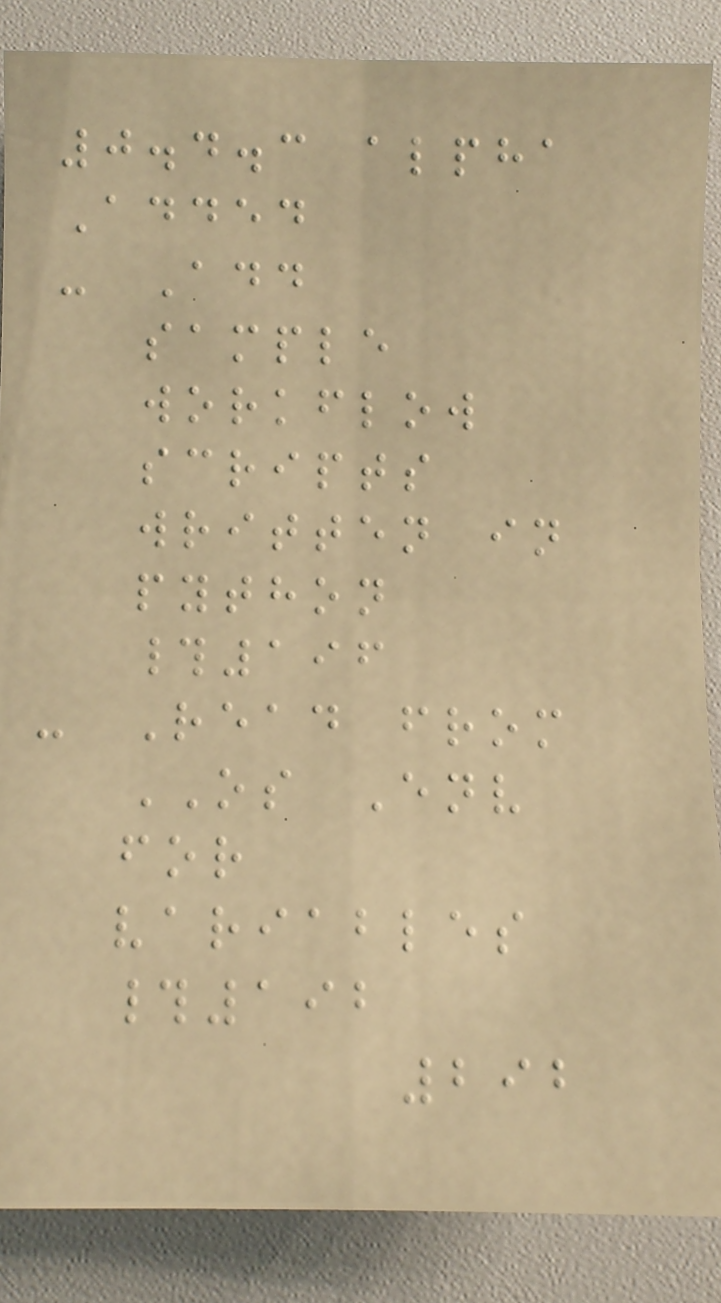0.4.3 alpha
Added
- Add
sample
workflow
scripts
written in
python
#196
- Read from
OS Env
for
variables
#192
292
